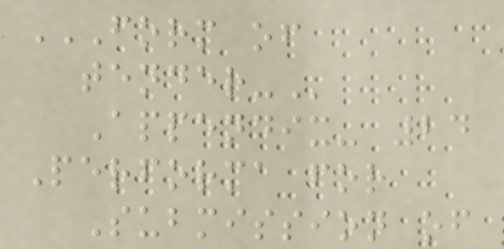FORM OF
TENDER-
Appendix- 24
Performa for
Submission of
